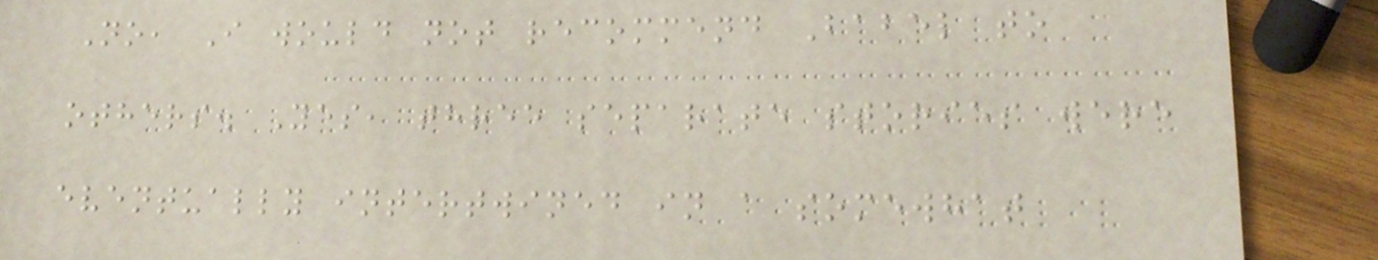No, I would not recommend Babel to
others. Yes, three separate stories were
eventually intertwined in a somewhat
